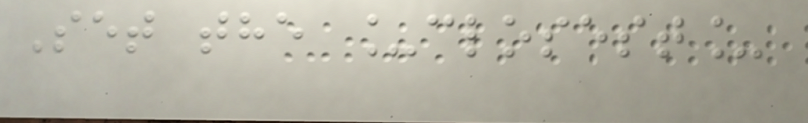Set the _closest_
